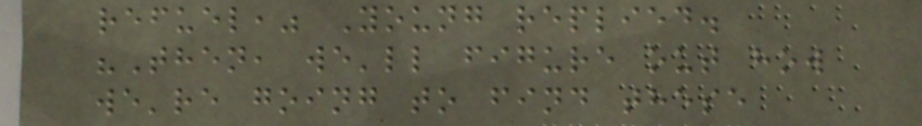refuel," Young replied.
"Then, we'll figure out how
we're going to find these
